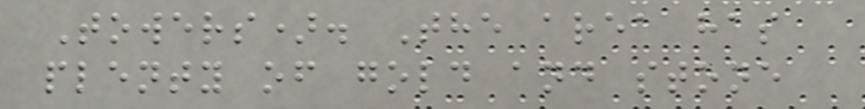Towers). The area has
plenty of gold and stone
